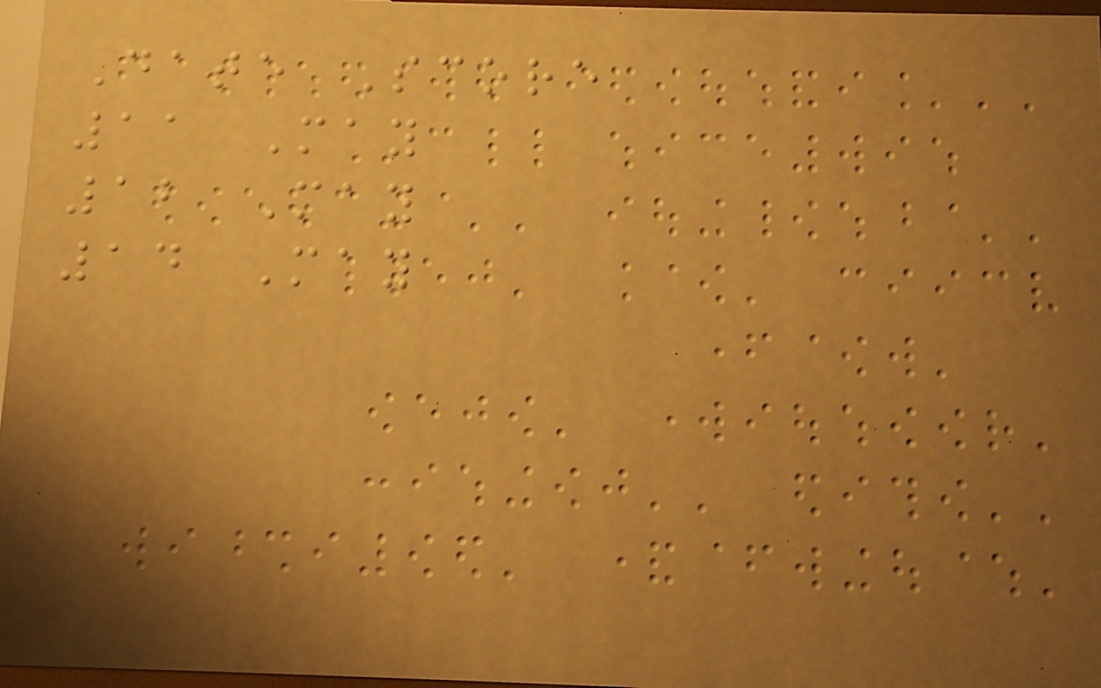Date Score
11 May
12 May
14 May
